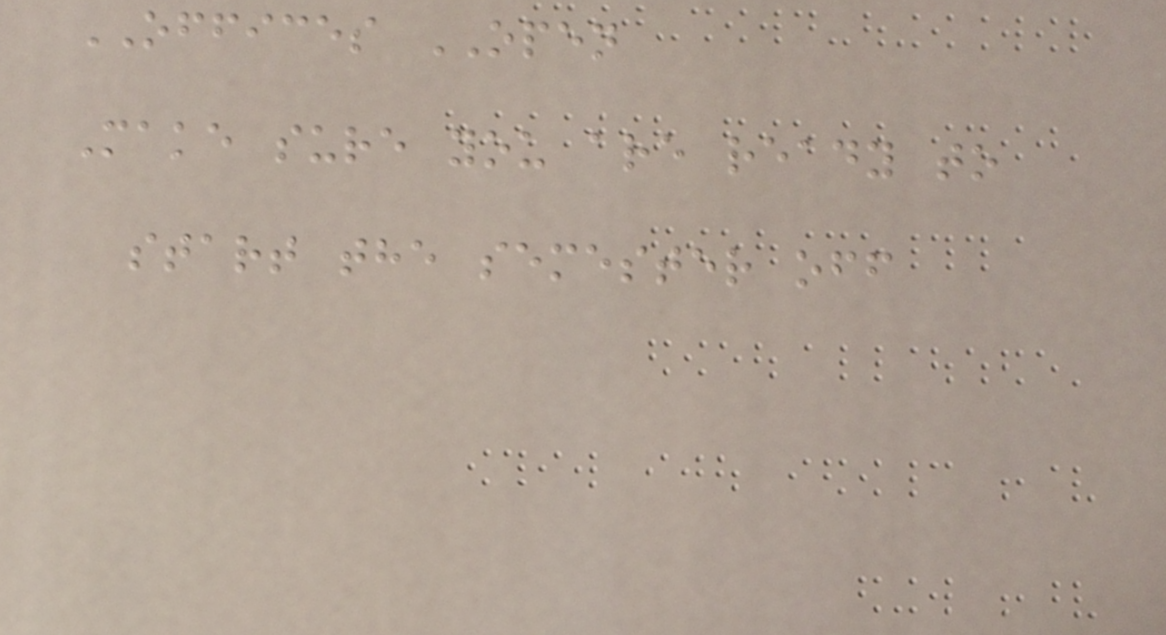OFFICES OPEN
Make sure you are ready to
start the semester off
